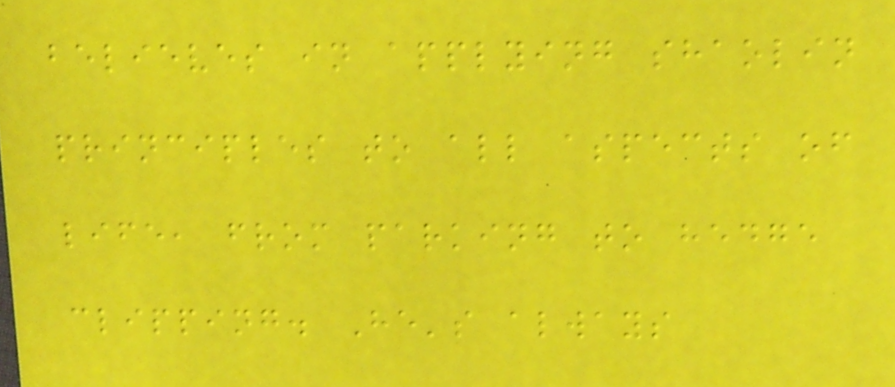believes in applying shaolin
principles to all aspects of
life, from parking to hedge
clipping. He's always
